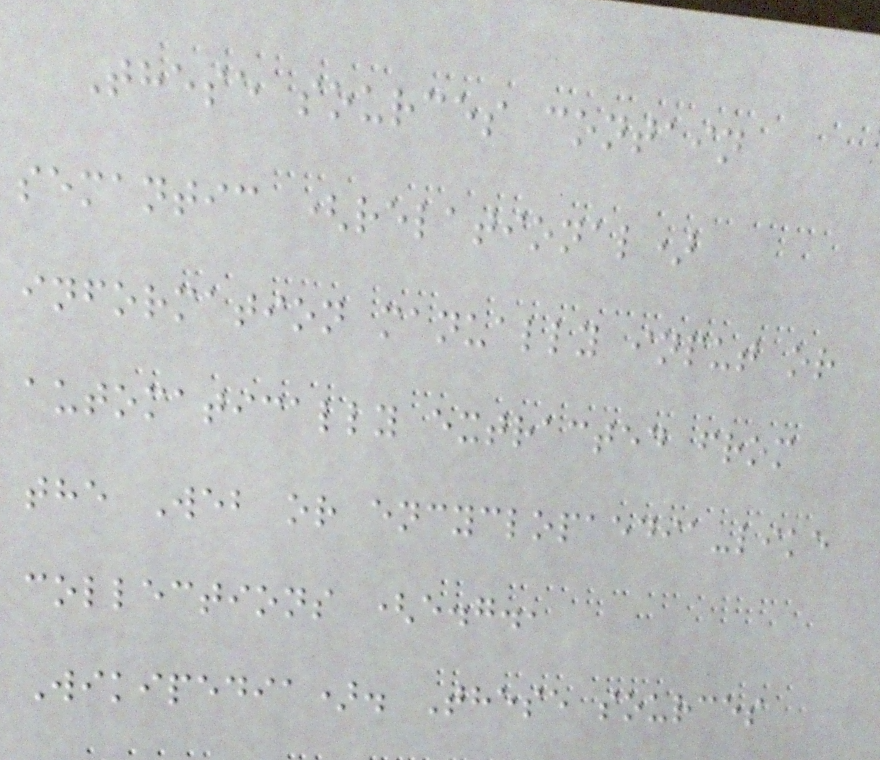These sources contain
semantic (relational)
information manually input or
automatically extracted from
the Web or encyclopaedia-like
collections (e.g.,
Wikipedia). These sources
